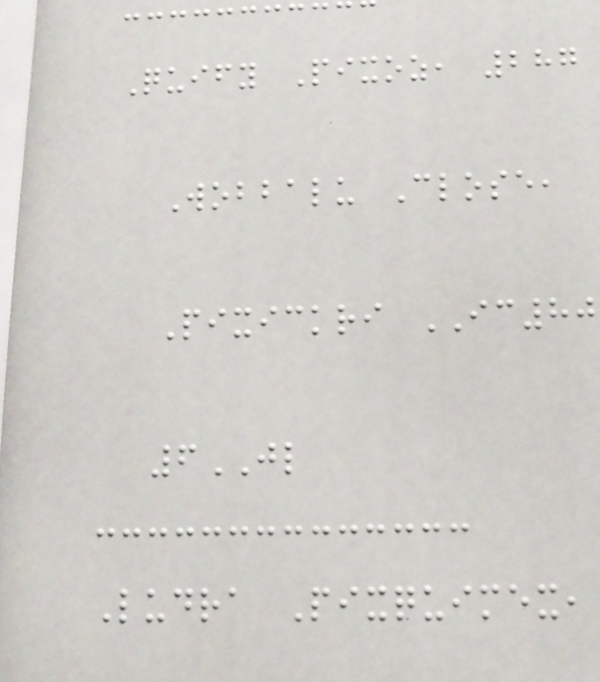Quify Pixoz, 287
Wobbalu Close,
Pixickri IC80
6JL
Ludra Pixquimex,
